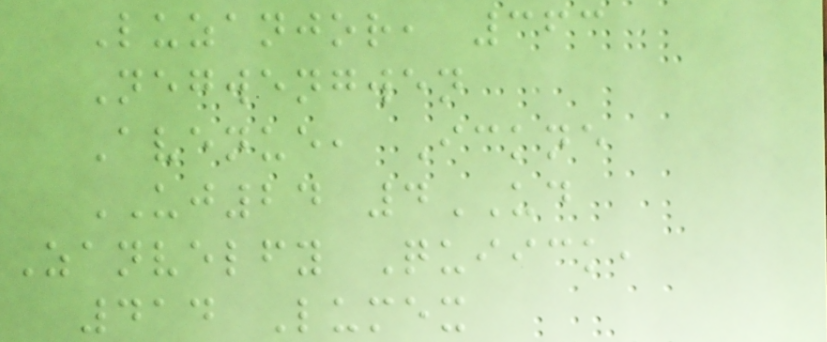Luzanjor, 363
Negwengwen
Avenue, Ickne
UJ24 4UD
Zanvelfy Quiick,
414 Lumex
